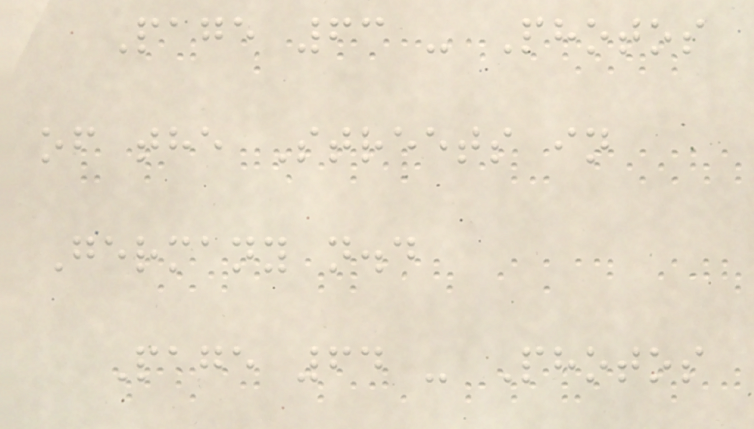Page 63 - Photos
of the Streets in
Germany n.d
Page 64 - Photos
